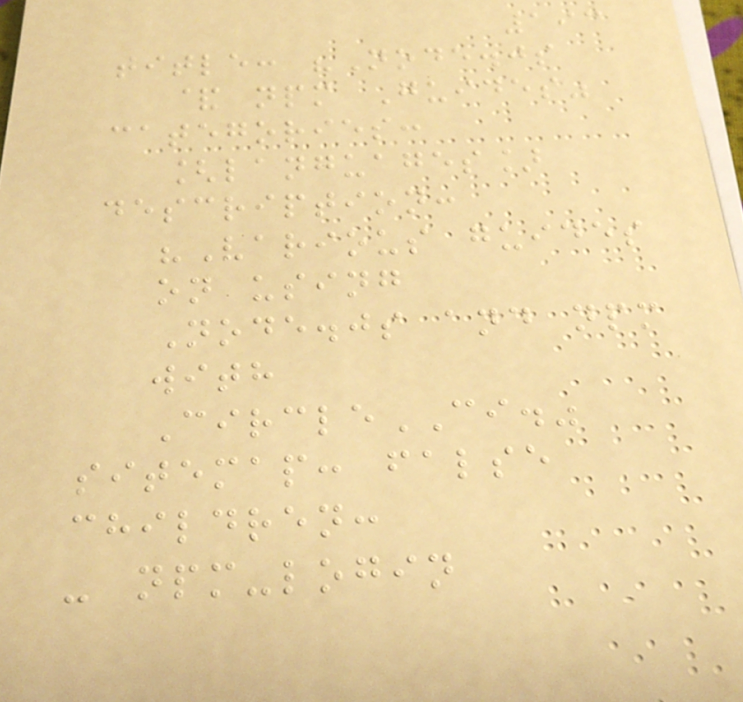193
title: "Node.js
& npm Guides"
categories:
[languages]
description:
"Various guides
on using
Node.js and npm
with
CircleCI."
sitemap: false
children:
- npm-login
